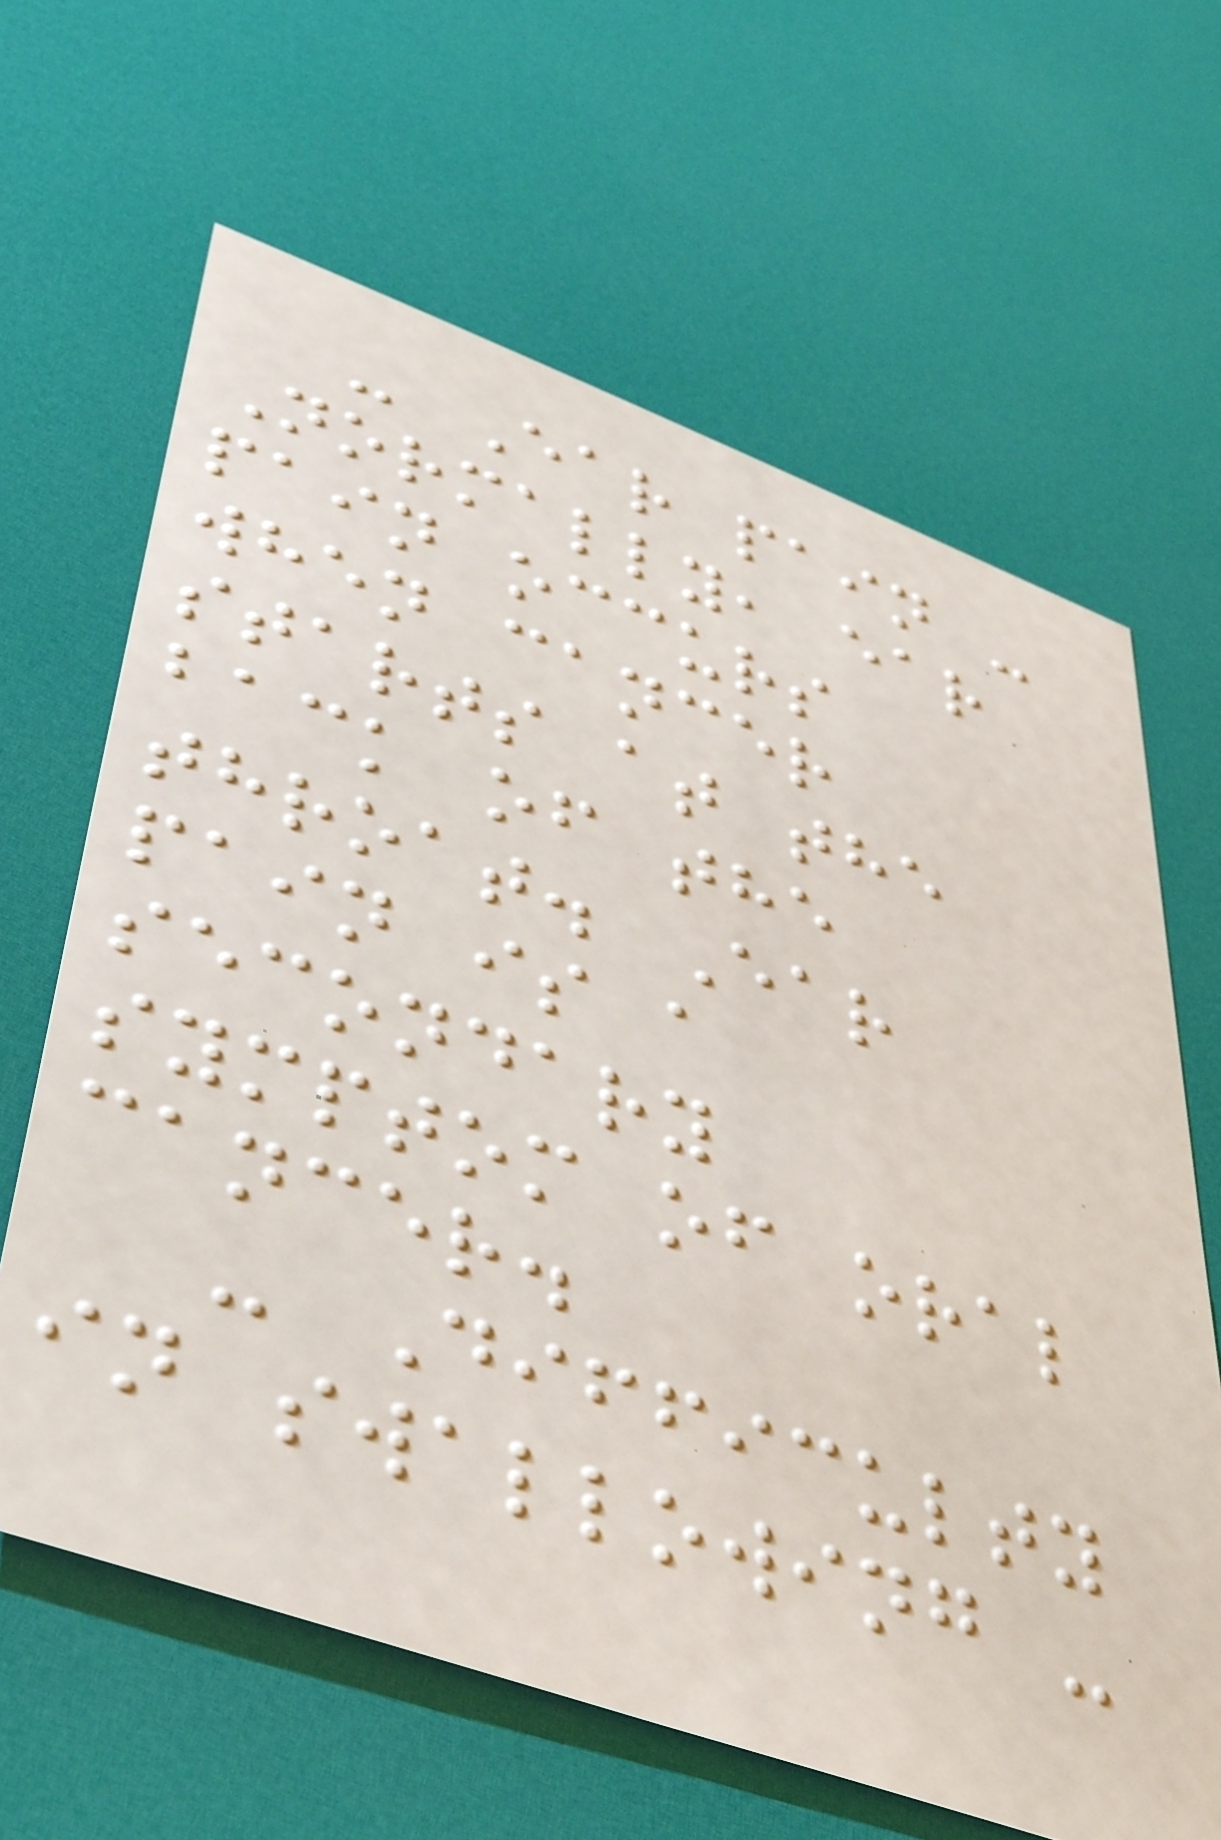- Ear pain -
Normally, ear
pain occurs
when cancer
starts at the
back of the
throat. Ear
pain is a
secondary
symptom of oral
cancer.
- Difficulty
in swallowing -
